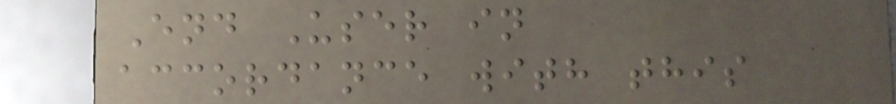End User in
accordance with this
